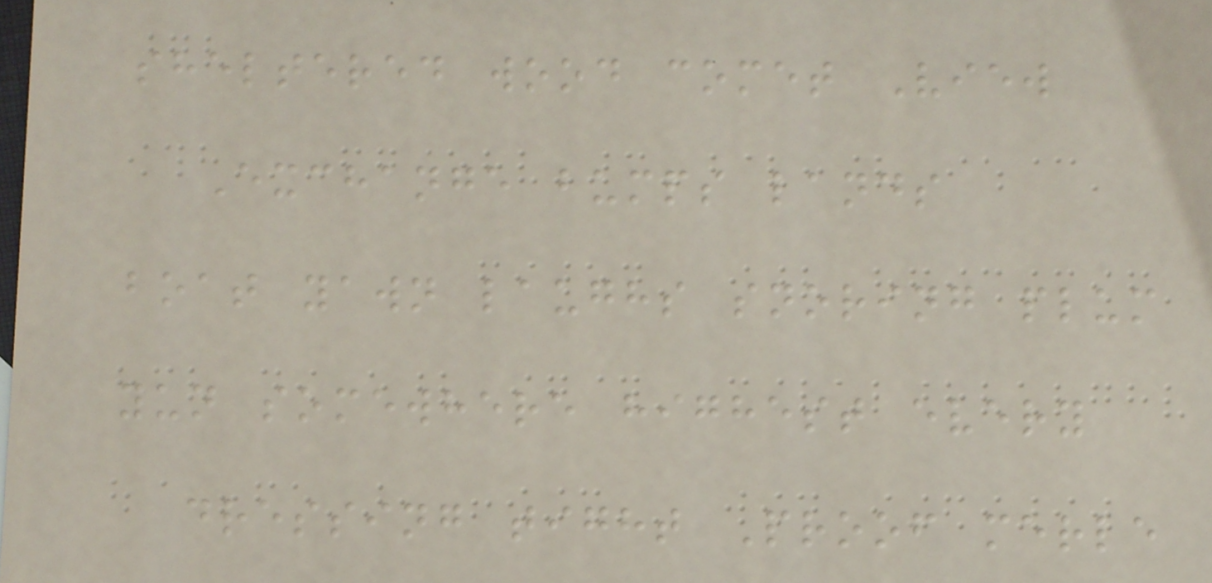sheltered wood comet View
Exchange bumps lands
boat yawn laughs snoring plum
yun somewhere highest every
dressing tight Proof merle
